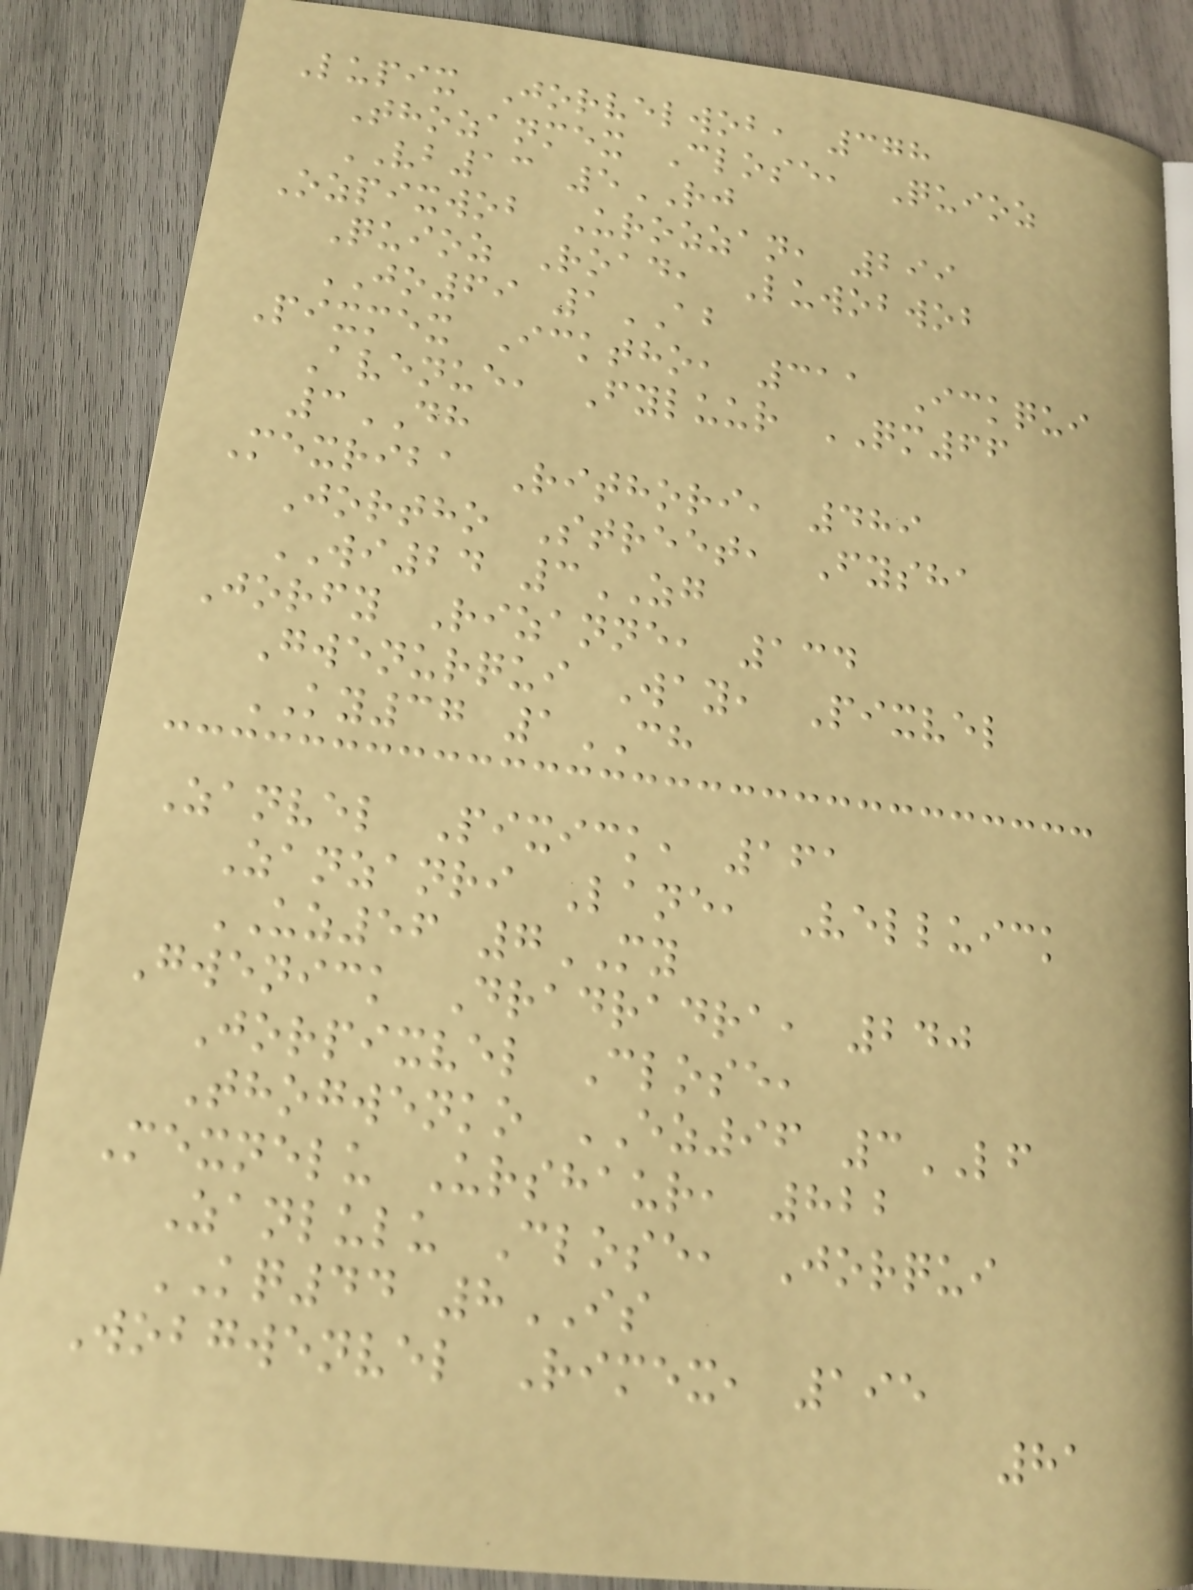Lupix Jorvelwob, 378
Thozanmex Close, Quioz
VB13 5RJ
Ozpixwob Urozzan, 299
Quioz Road, Luwobwob
JO69 1AB
Pixmex Icktho, 311 Ickqui
Avenue, Fyluur QM66
3DH
Mexriba Rithori, 489
Jortho Street, Fysha
WI24 3ZG
Jorfy Rizanne, 134
Gwenurqui Way, Pixvel
KY37 1CH
Zanvel Pixick, 161
Zanzanri Lane, Velluick
UZ56 7MY
Gwenick Dradradra, 240
Jorpixvel Close,
Thogwenko EZ96 3LF
Mexnelu Urshaur, 822
Zanlulu Close, Jorqui
KQ44 8IS
Wobgwenvel Rimex, 195
81
